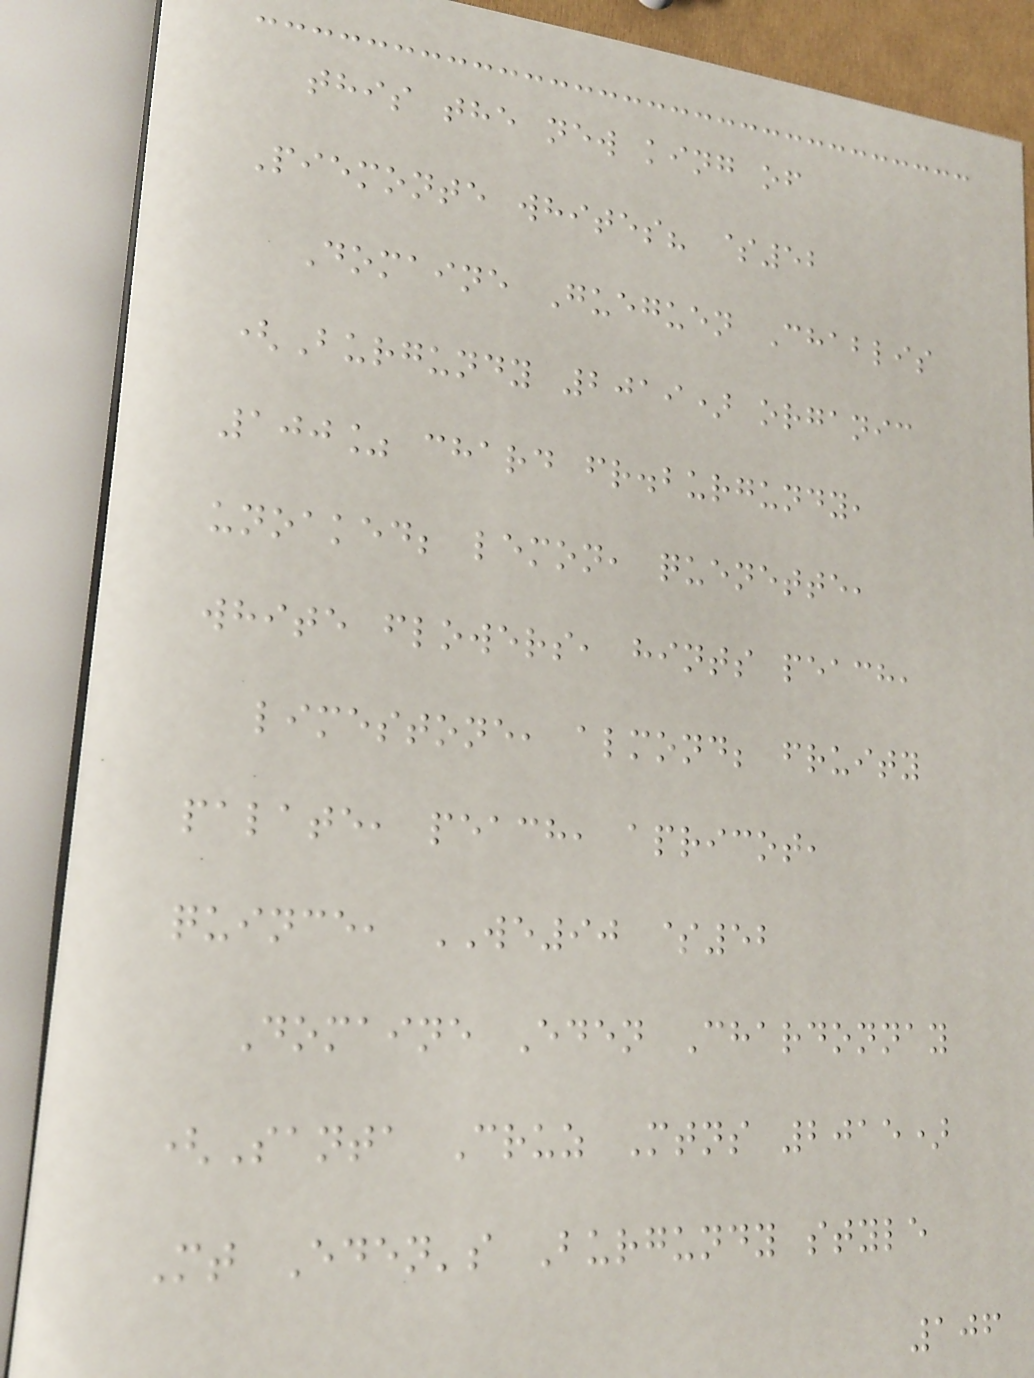this the new king of
Piemonte whites? $52
Domaine Gueguen Chablis
(Burgundy 2019) organic
100% chard fr.burgundy,
unoaked; lemon, quenette,
white flowers, hints peach,
limestone, almond; fruity
palate, peach, apricot,
quince, WE90 $52
Domaine Eden Chardonnay
(Santa Cruz Mtns 2015)
Mt Eden's Burgundy style
106
